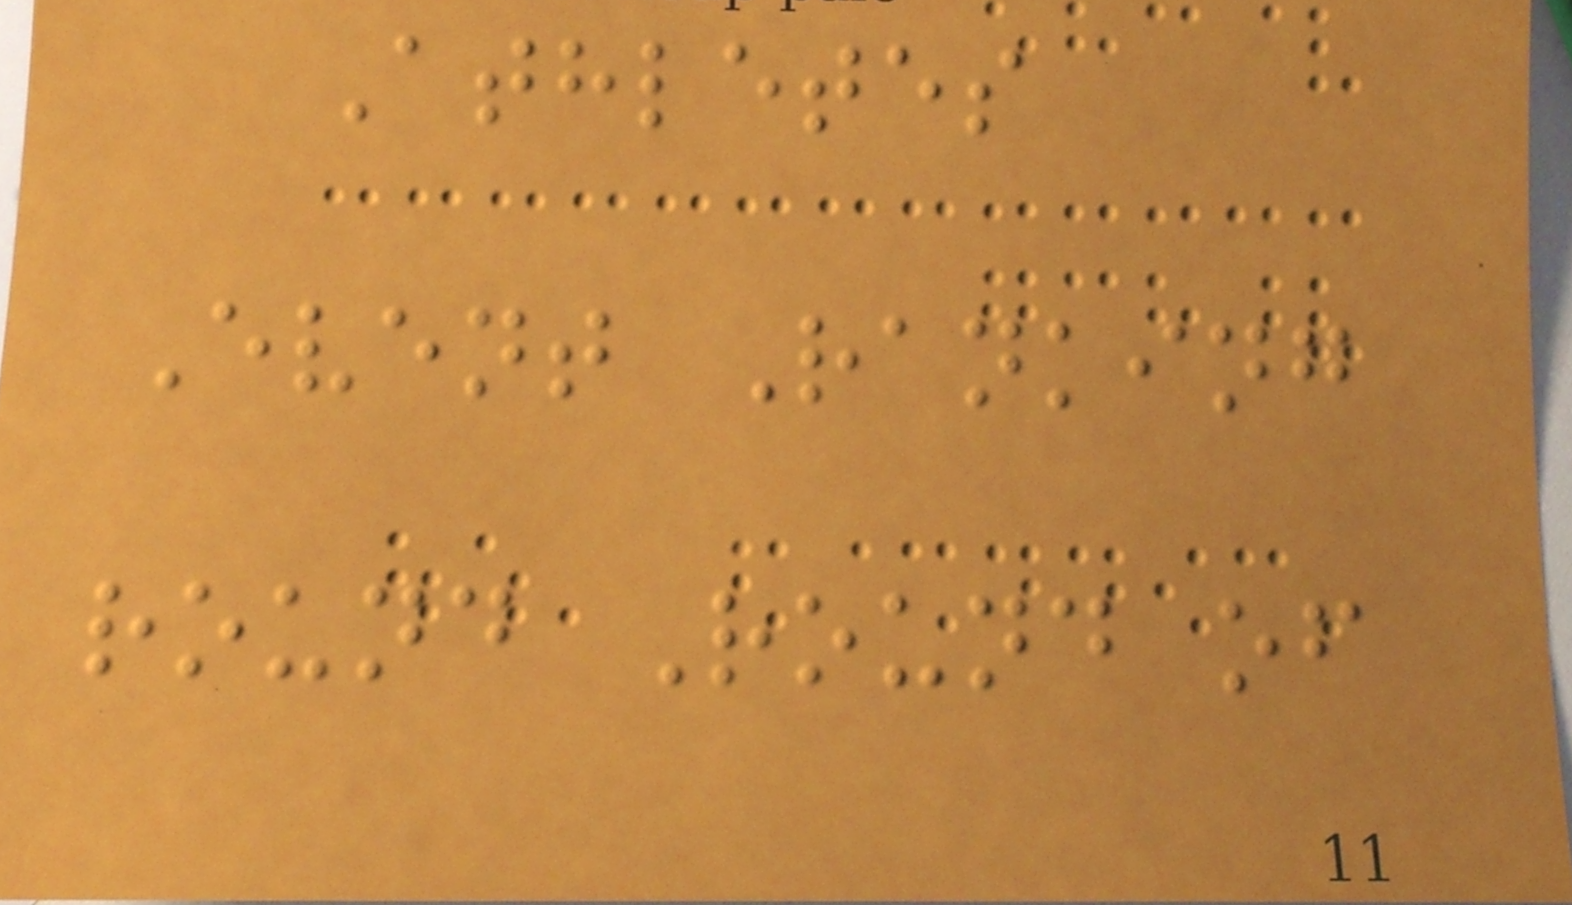Athletes
Event Ranking
round Round of
